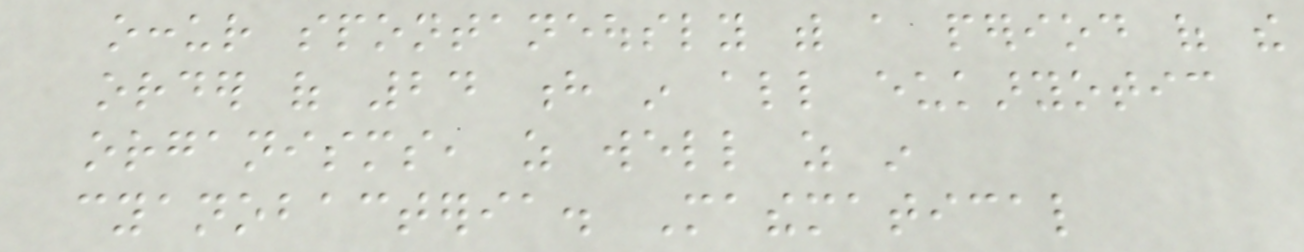occur spontaneously with a period of the
order of 24 h in all eukaryotic
organisms, as well as in
cyanobacteria. Mathematical
